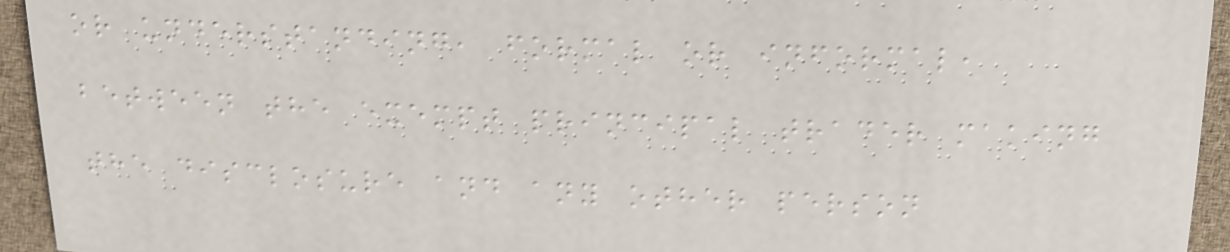or understanding, formal or informal,
between the exempt principal trader making
the disclosure and any other person
